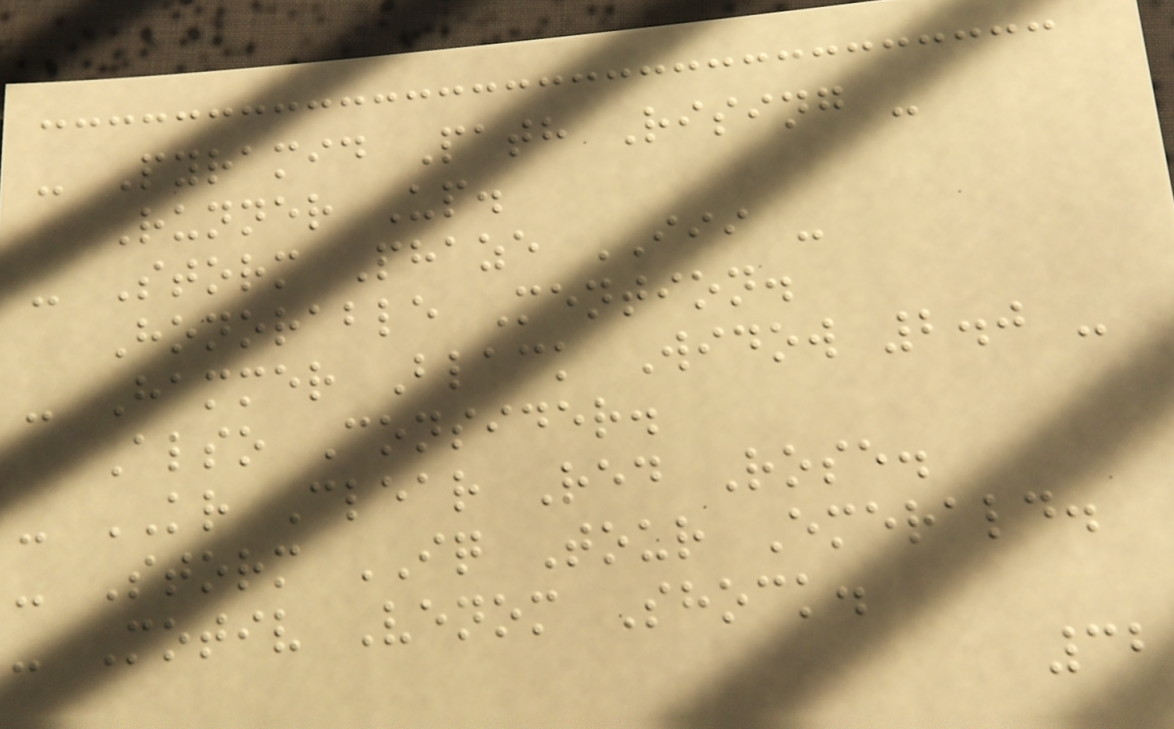- Pyramid Path Rising -
Runner Up.
- Storm Phaze III -
Honorable Mention.
- Hammer Black Widow 2.0 -
Also Consider.
- KR Clear Red Rose.
- Storm IQ Tour Emerald.
- Motiv Venom Shock.
32
